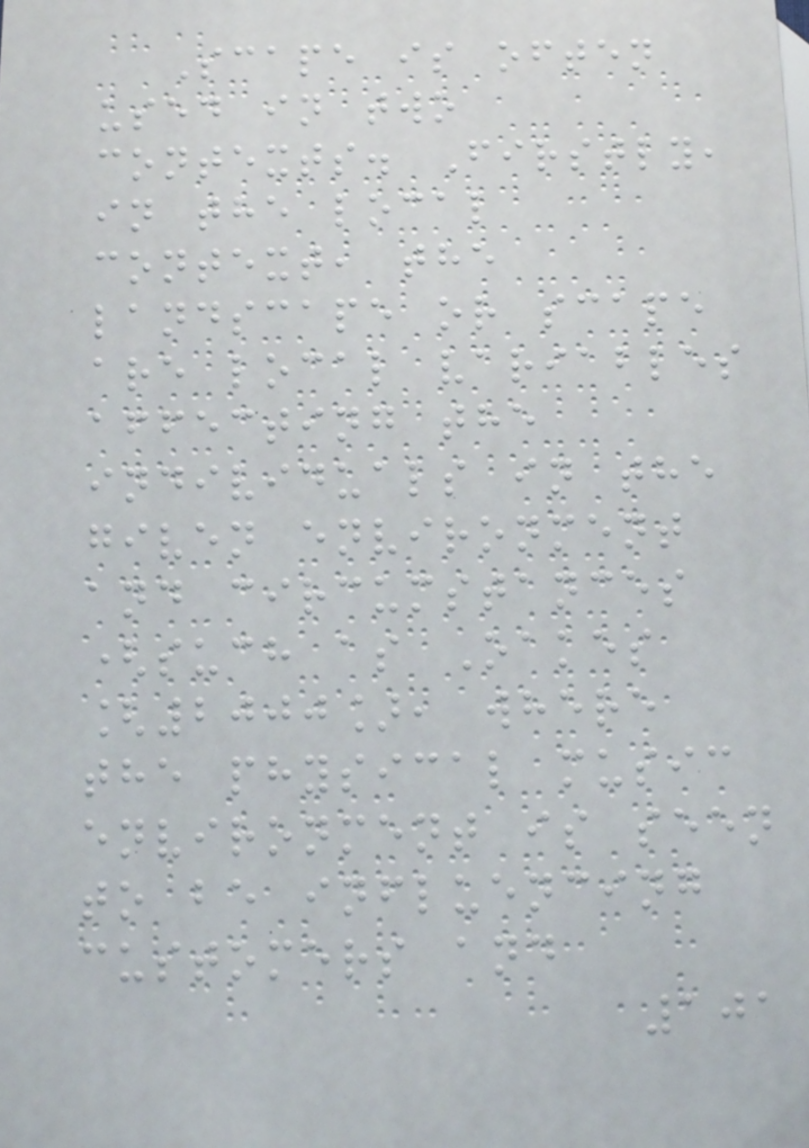Scape is often
used in two
contexts. Firstly,
in the local
context, the
landscape or scape
are local variables
affecting the
individuals in the
given environment
and circumstances
(such as Oakes
[2000], where
the physical music
environment is seen
to be influencing
customers and
101
